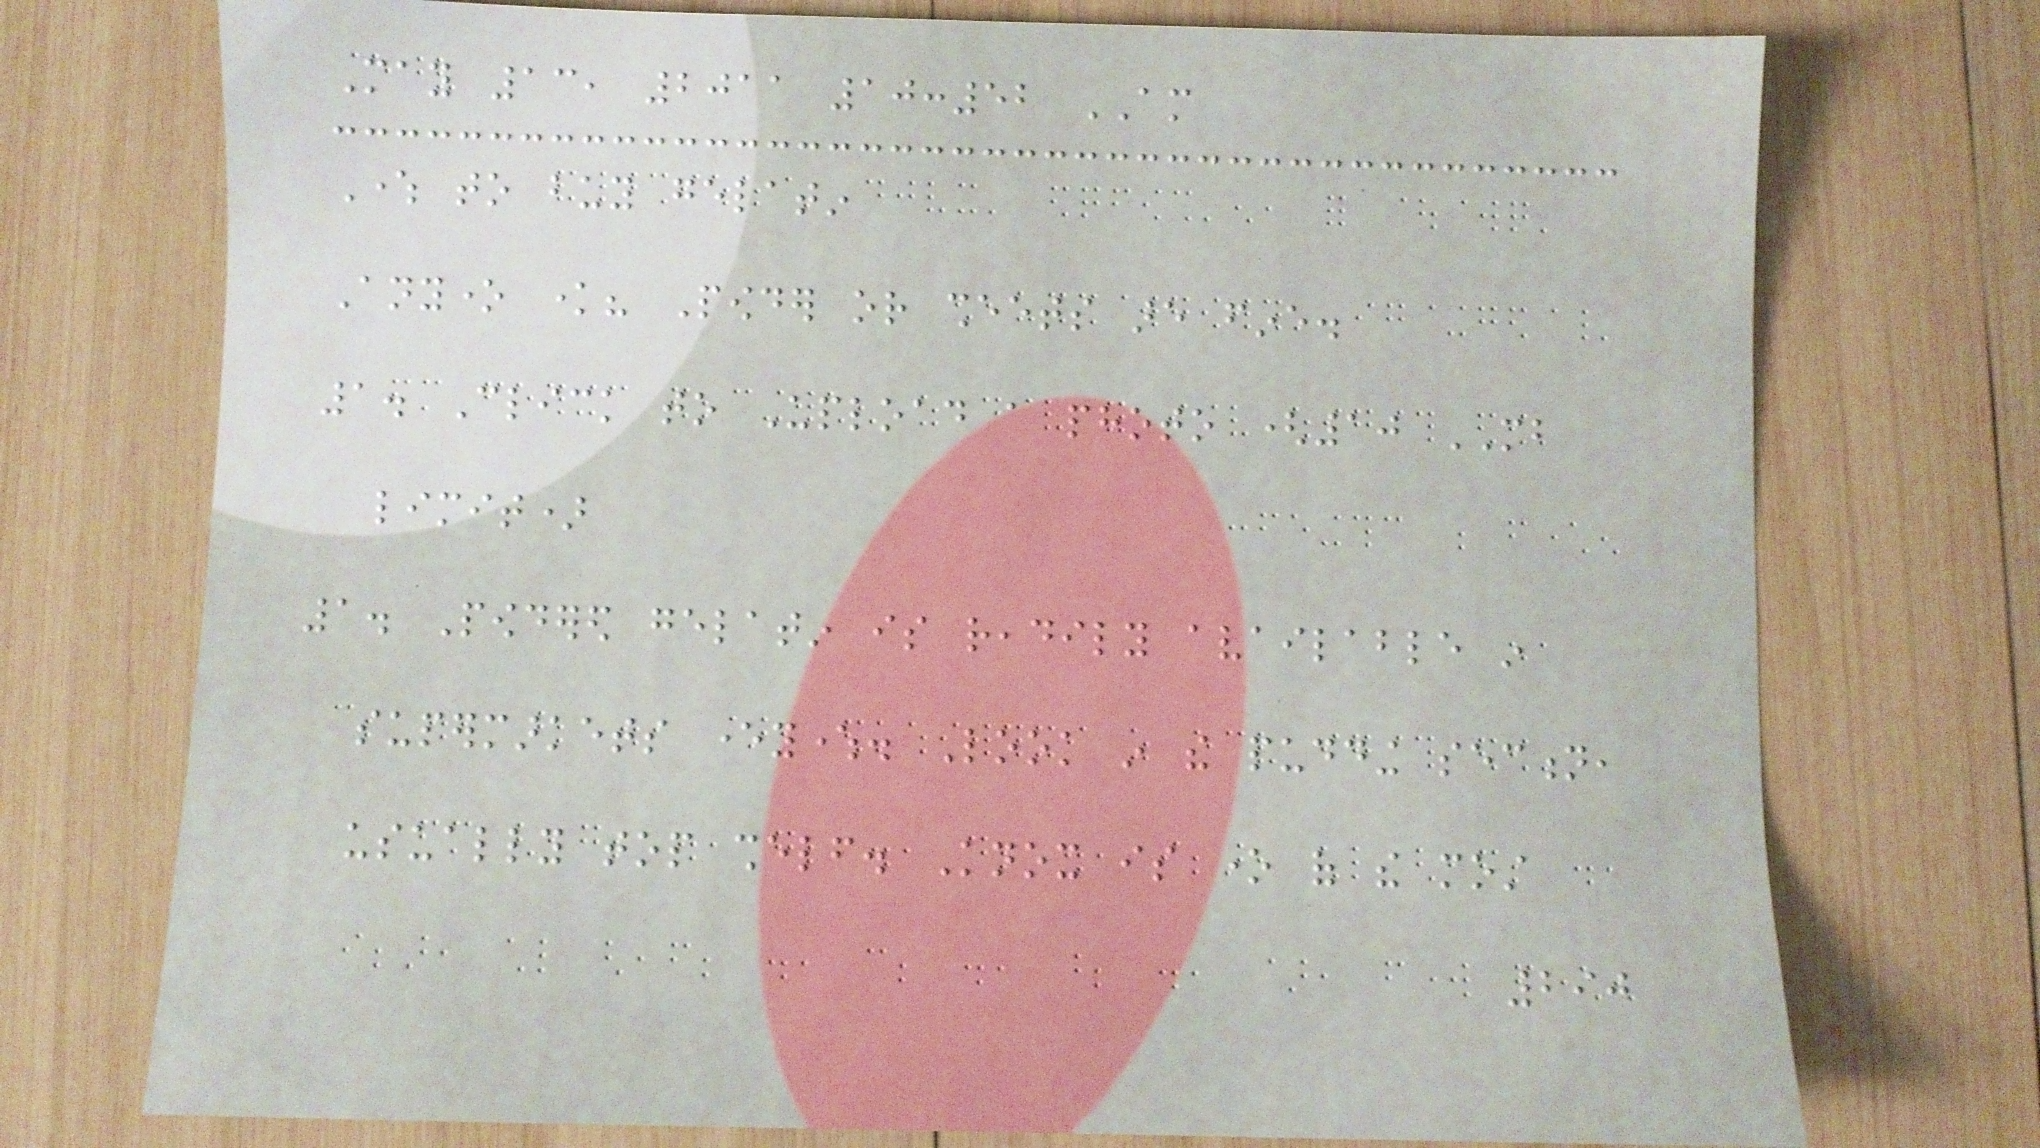May 13, 2011 10:52 AM
Where to buy gelatin
Anyone know? Powder or sheets are fine.
1. Click to Upload a photo (10 MB
limit)
1. Powdered gelatin is readily available in
supermarkets everywhere. Look in the pudding section,
usually top shelf. Knox is one of the most
290
